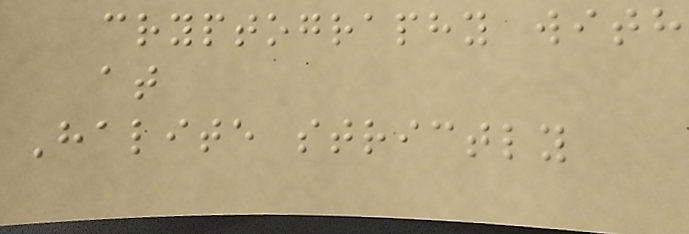cryptography with
at
Halite strictly
